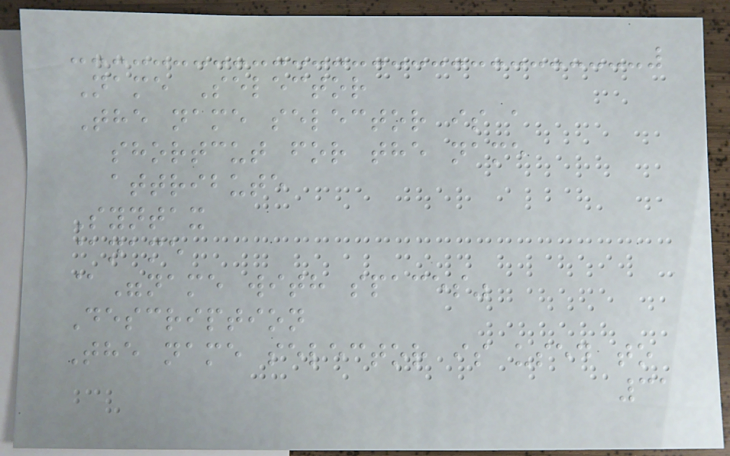Name Selector
The name selector is a
shortcut for the name
attribute
Syntax
@name
@"name with spaces"
Description
The name selector is used to
31
